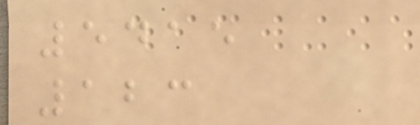5415
123
